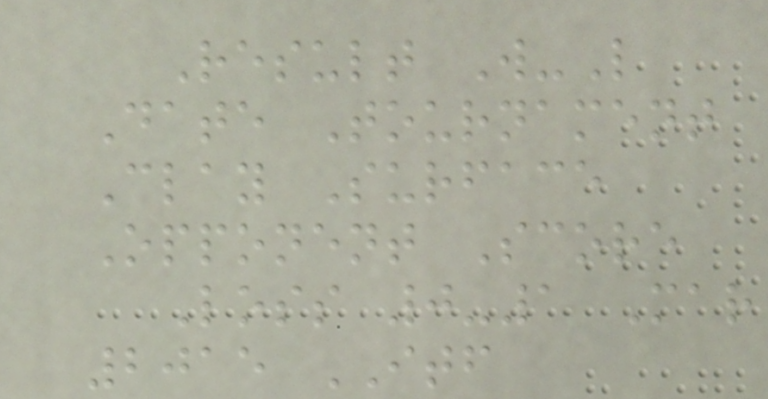Result W-L
Date Tournament
Clay Surface
Opponent Score
Loss 0-1 Mar
2015 ITF
